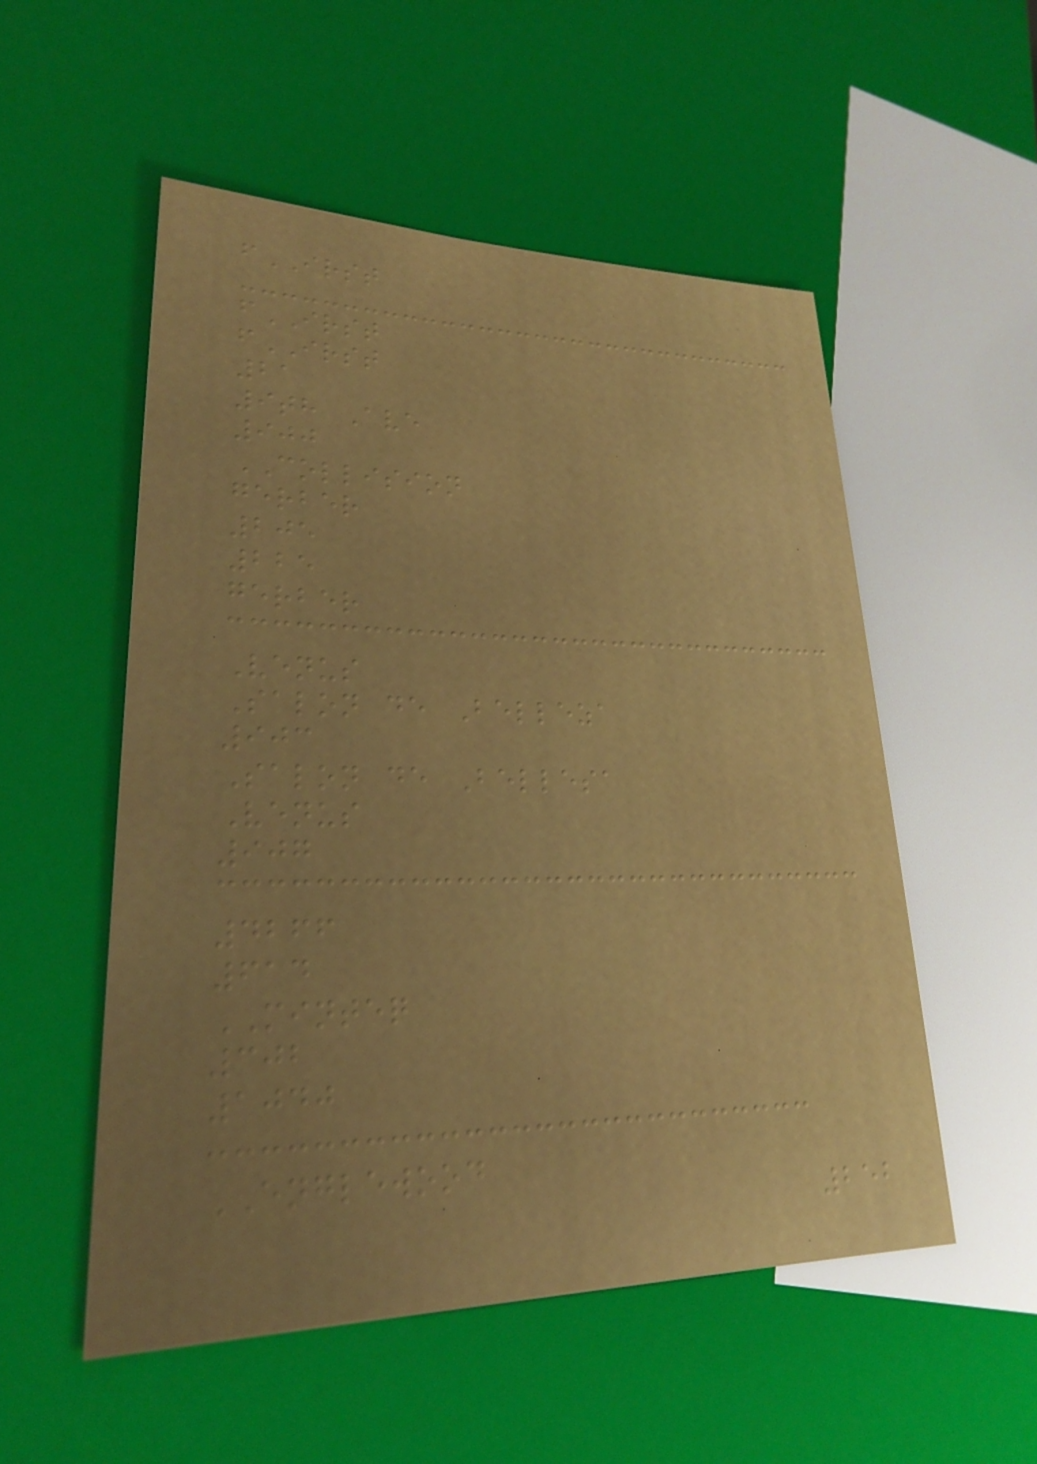fIRST
fIRST
fIRST
21
9th Ave
900
COLLISION
gerber
205
225
gerber
Venus
Salon de Belleza
903
Salon de Bellesa
Venus
907
4266
614
MINTEQ
302
1040
ENGLEWOOD
252
